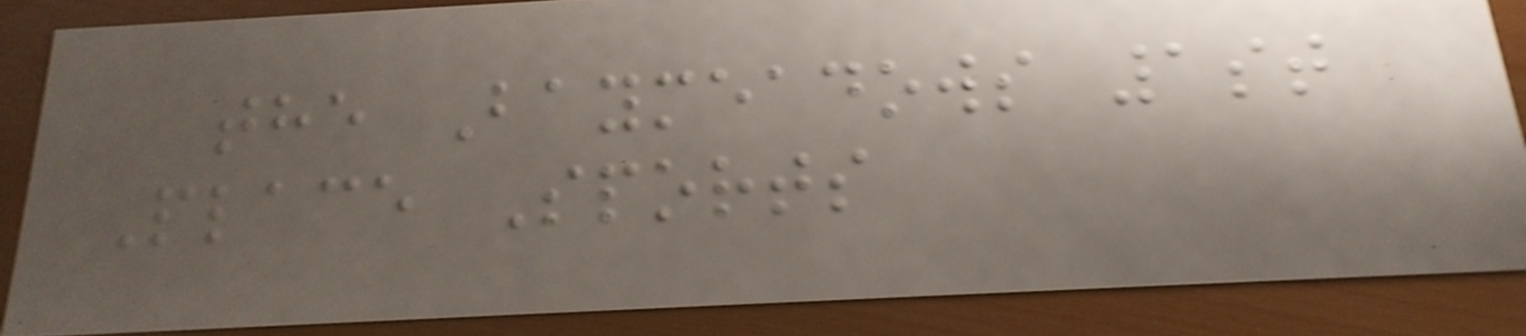the Baymeadows 1st
Place Sports
